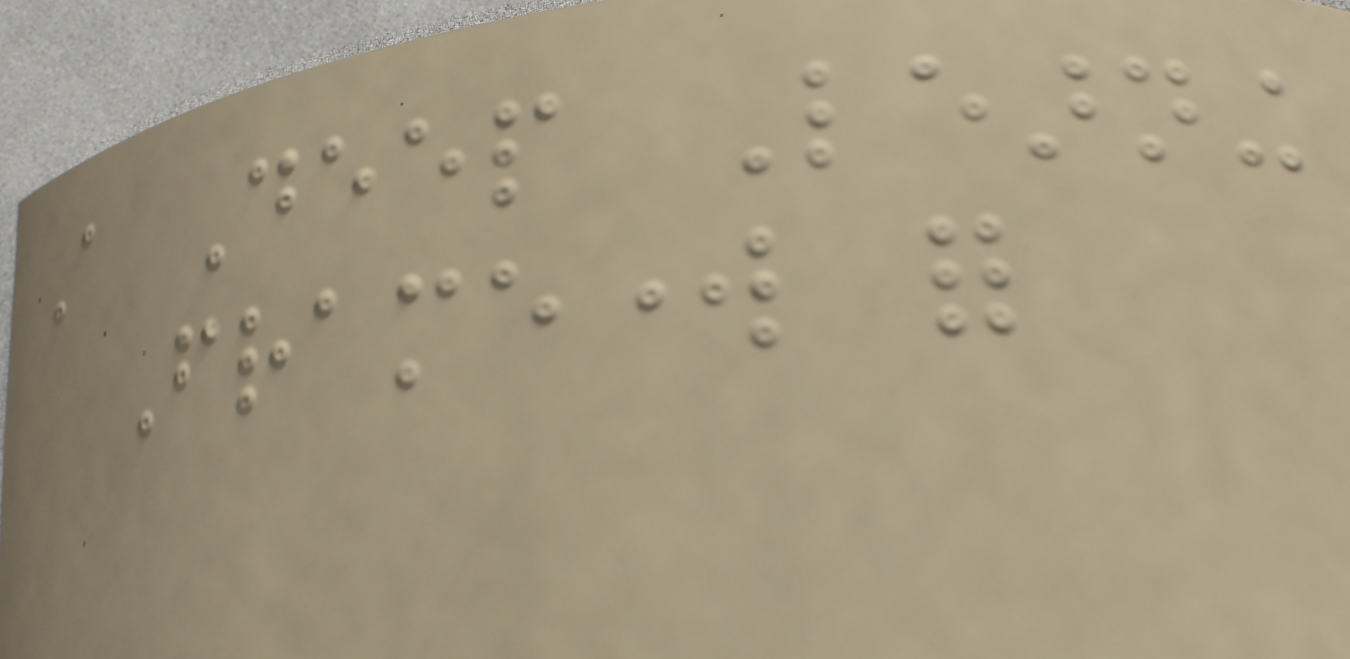A Deep Learning
Framework for
